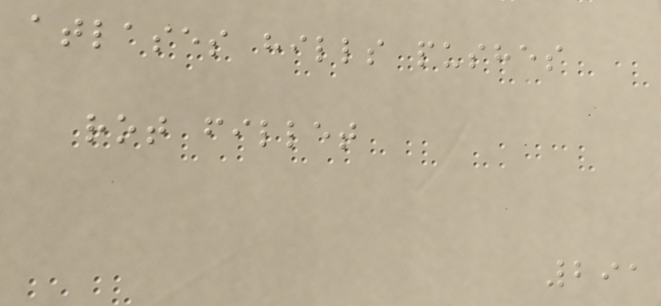atlases hills pushes
rot fillet
291
